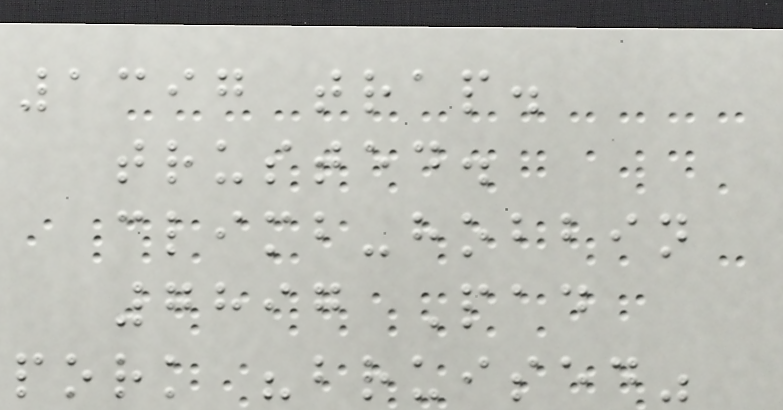1397 trap.
trusted.
climb-hobbin
7897 Pad
pork "bruised"
